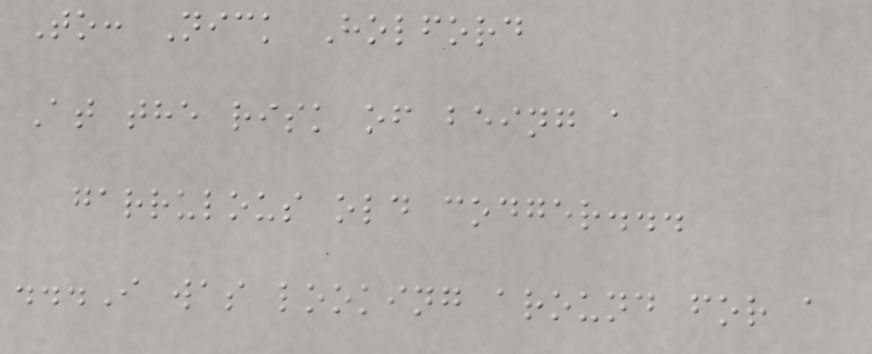To: Nick Holford
At the risk of being a
garrulous old codger...
...I was looking around for a
